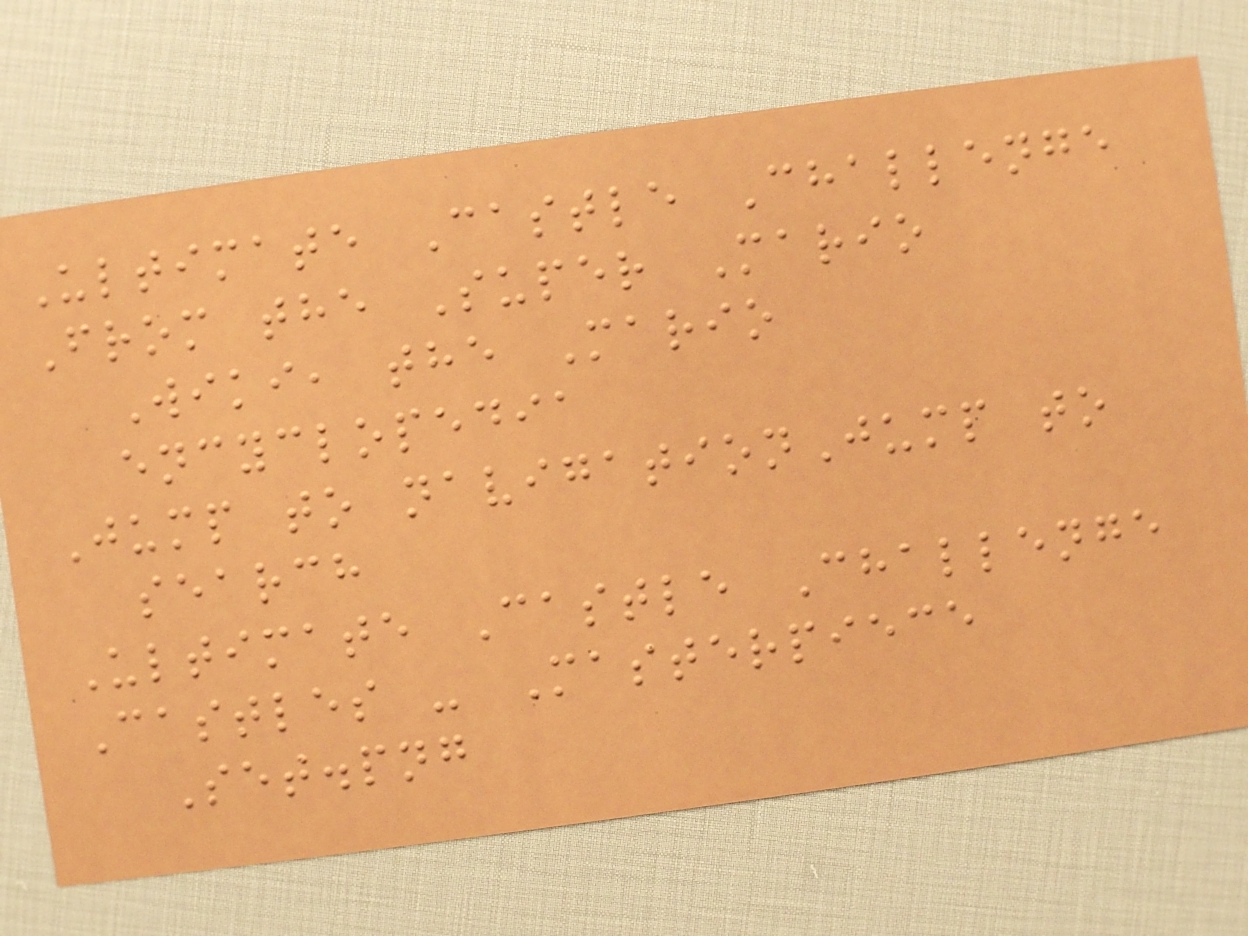Ultimate Castle Challenge
From the Super Mario
Wiki, the Mario
encyclopedia
Jump to navigationJump to
search
Ultimate Castle Challenge
Castles - Masterpiece
Set.png
